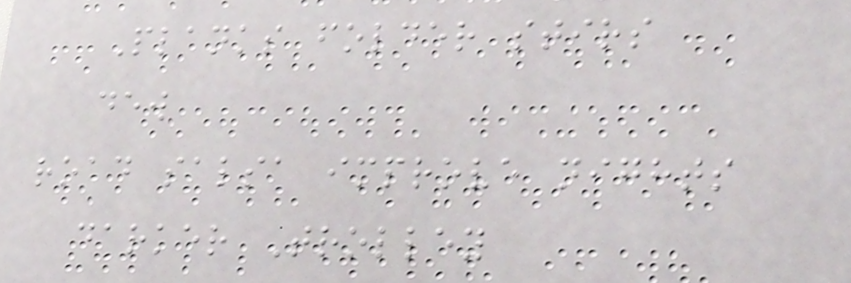Planks folder stirs
dew
road salsa improve nights
darker Trolley
